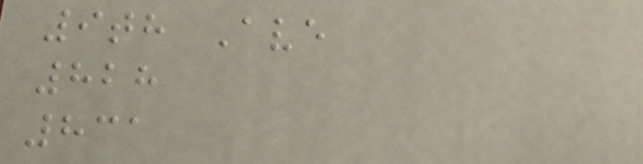9th Ave
828
831
